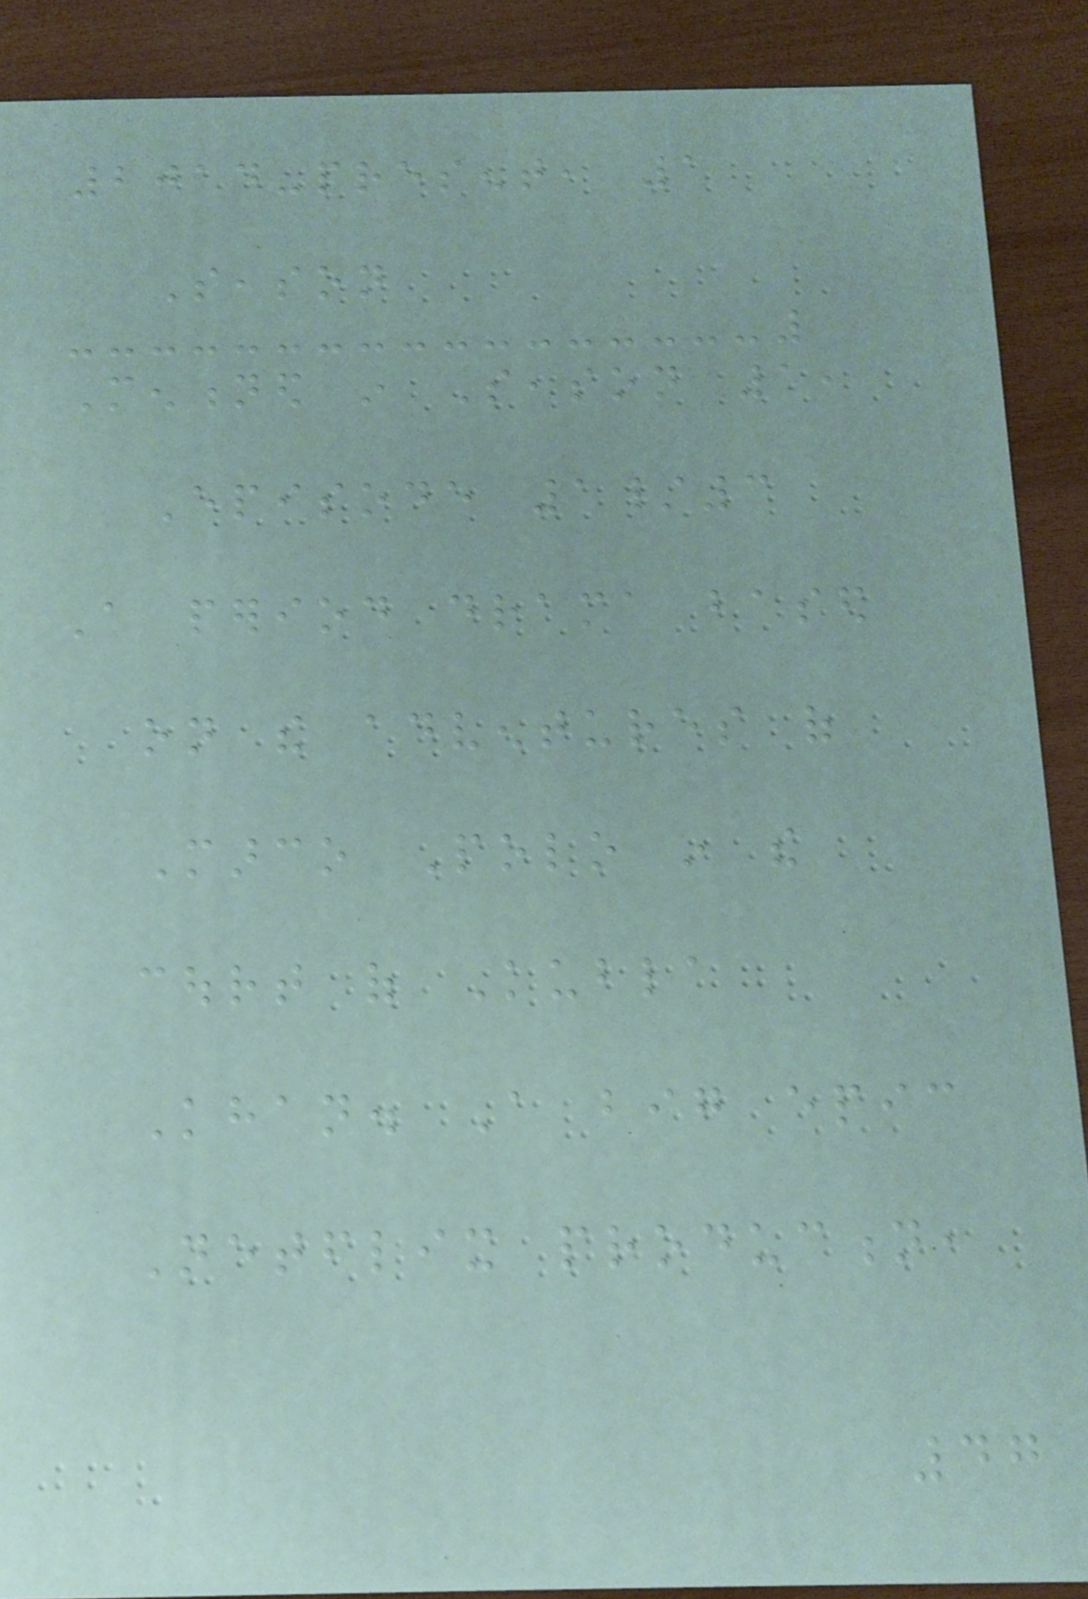2014-present, 1
Season
Mentioned in Season 1,
Episode 1/3
A period drama based
on the adventures of
Marco Polo in the
court of Kubla
Khan. A big epic
Netflix production,
47
